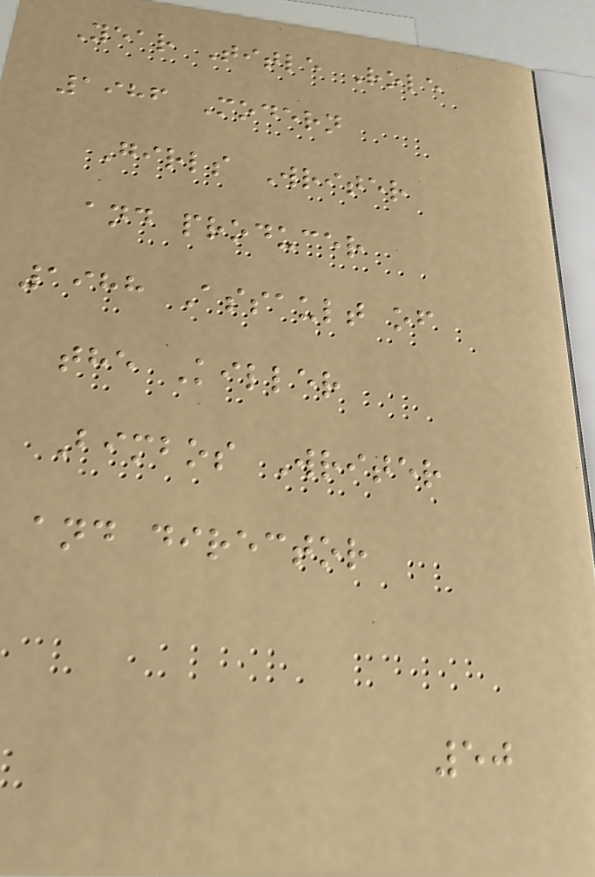Year Title Role
1986 Modern
Girls Writer
and producer
1988 Assault of
the Killer
Bimbos Writer
and director
50
